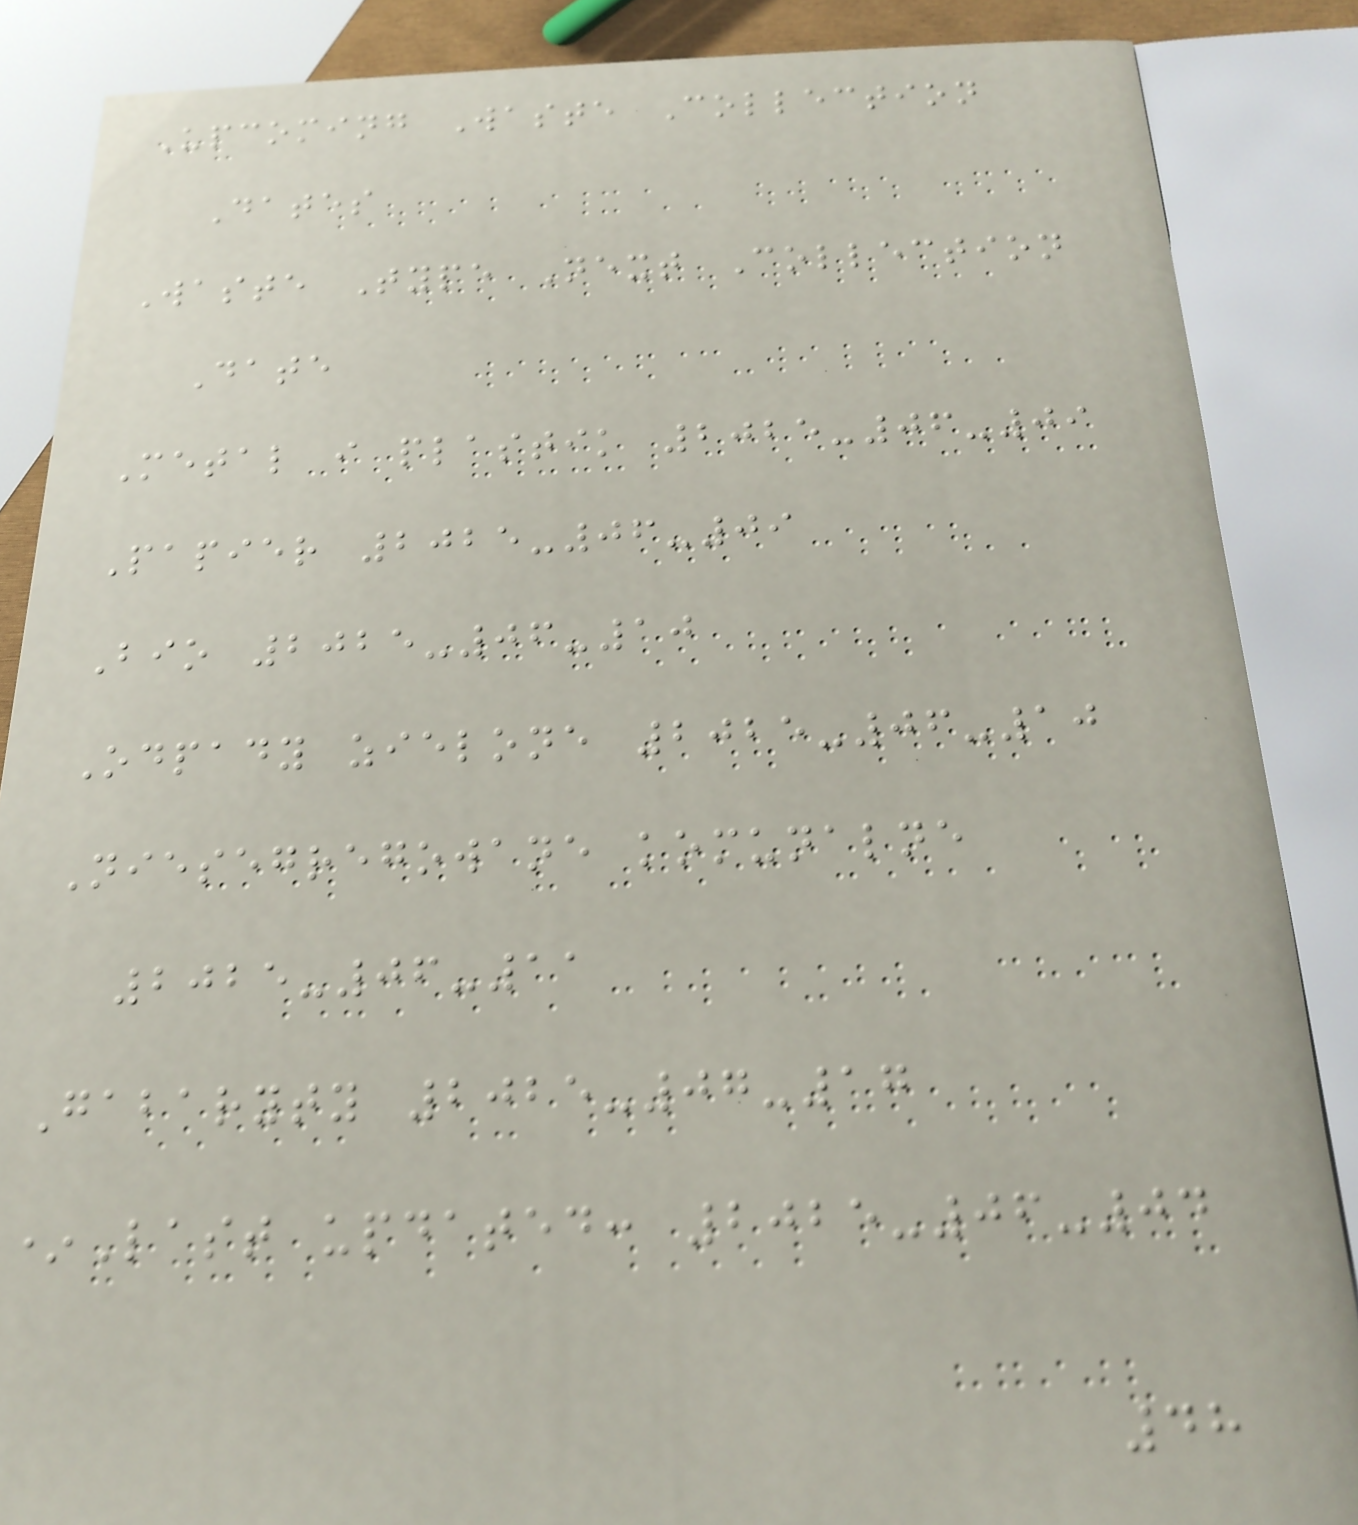Upcoming Waste Collection
Dates
Waste Type Next Collection
Date
Metal i plastik 2025-06-09
Papier 2025-06-09
Bio 2025-06-10
Odpady zielone 2025-06-10
Niesegregowane komunalne
2025-06-11
Gabaryty 2025-07-17
*Last updated: 2025-06-04
48
